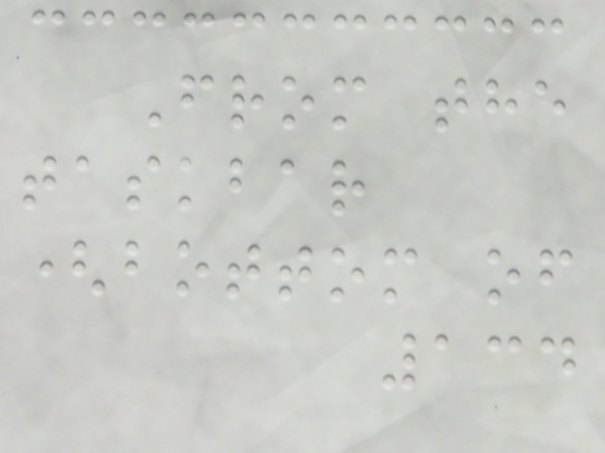From the
taskbar
(bottom of
134
